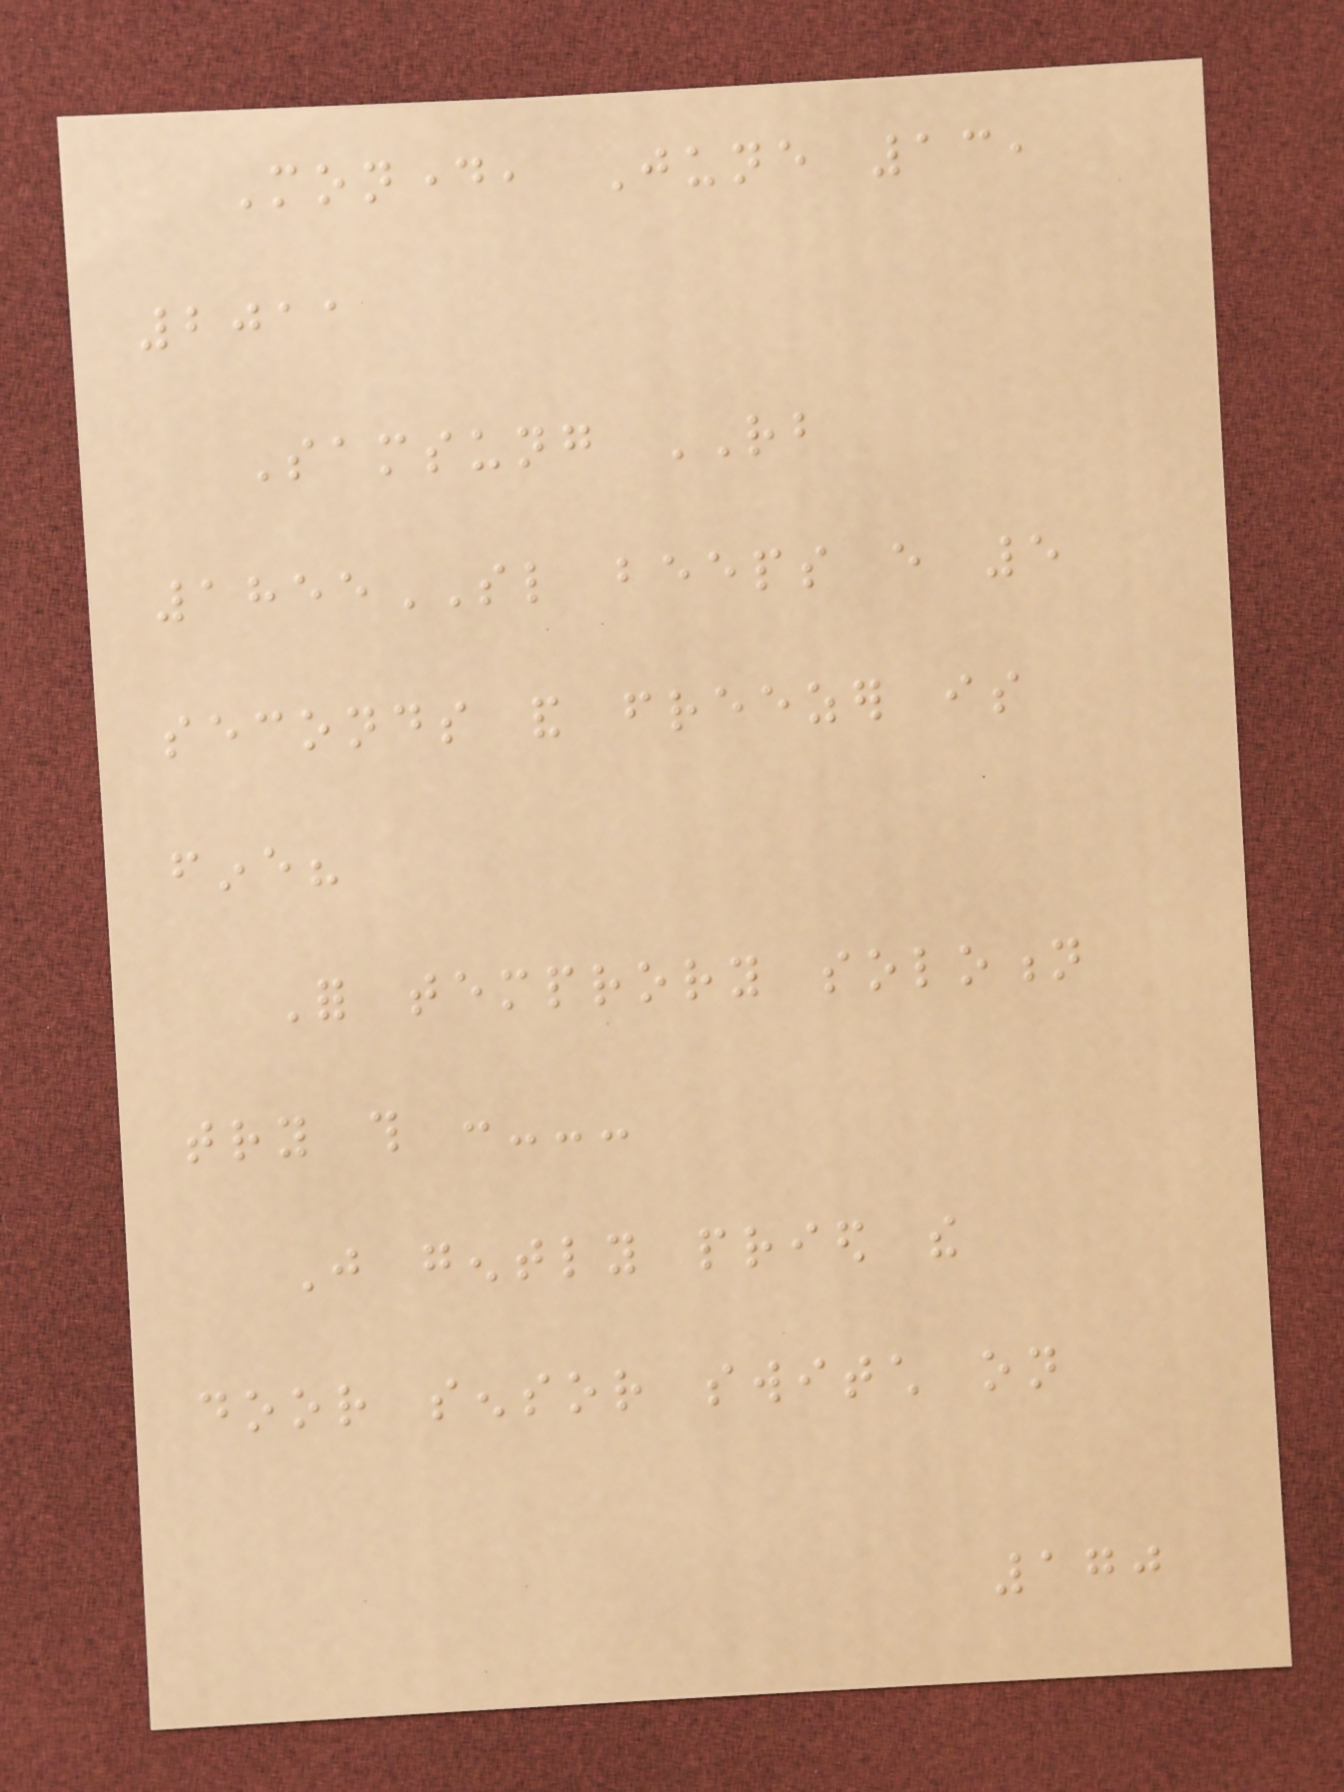Monday, June 13,
2011
Samsung RB
1855SL beeps every 5
seconds and freezer is
fine?
For temprory solotion
try this :---
Just gently pried the
door sensor switch on
170
